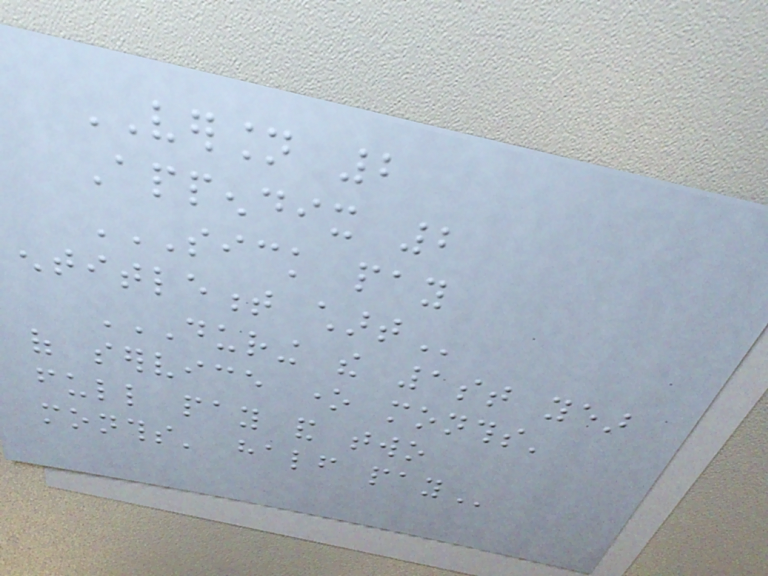VERSION 2
Appendix 2
SICK PAY
ENTITLEMENT CHART
DURING THE 1ST YEAR
OF SERVICE ONE MONTHS'
FULL PAY AND TWO
MONTHS' HALF PAY
